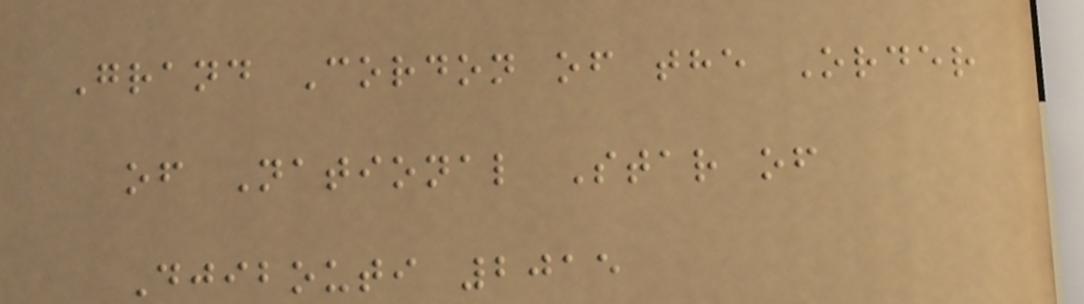Grand Cordon of the Order
of National Star of
Djibouti 2015
